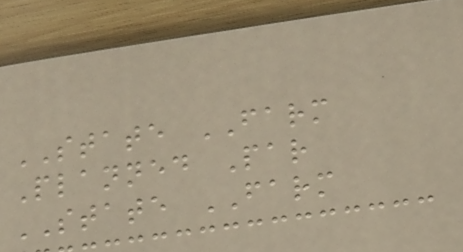STATE FARM
Planned Par
STATE FARM
